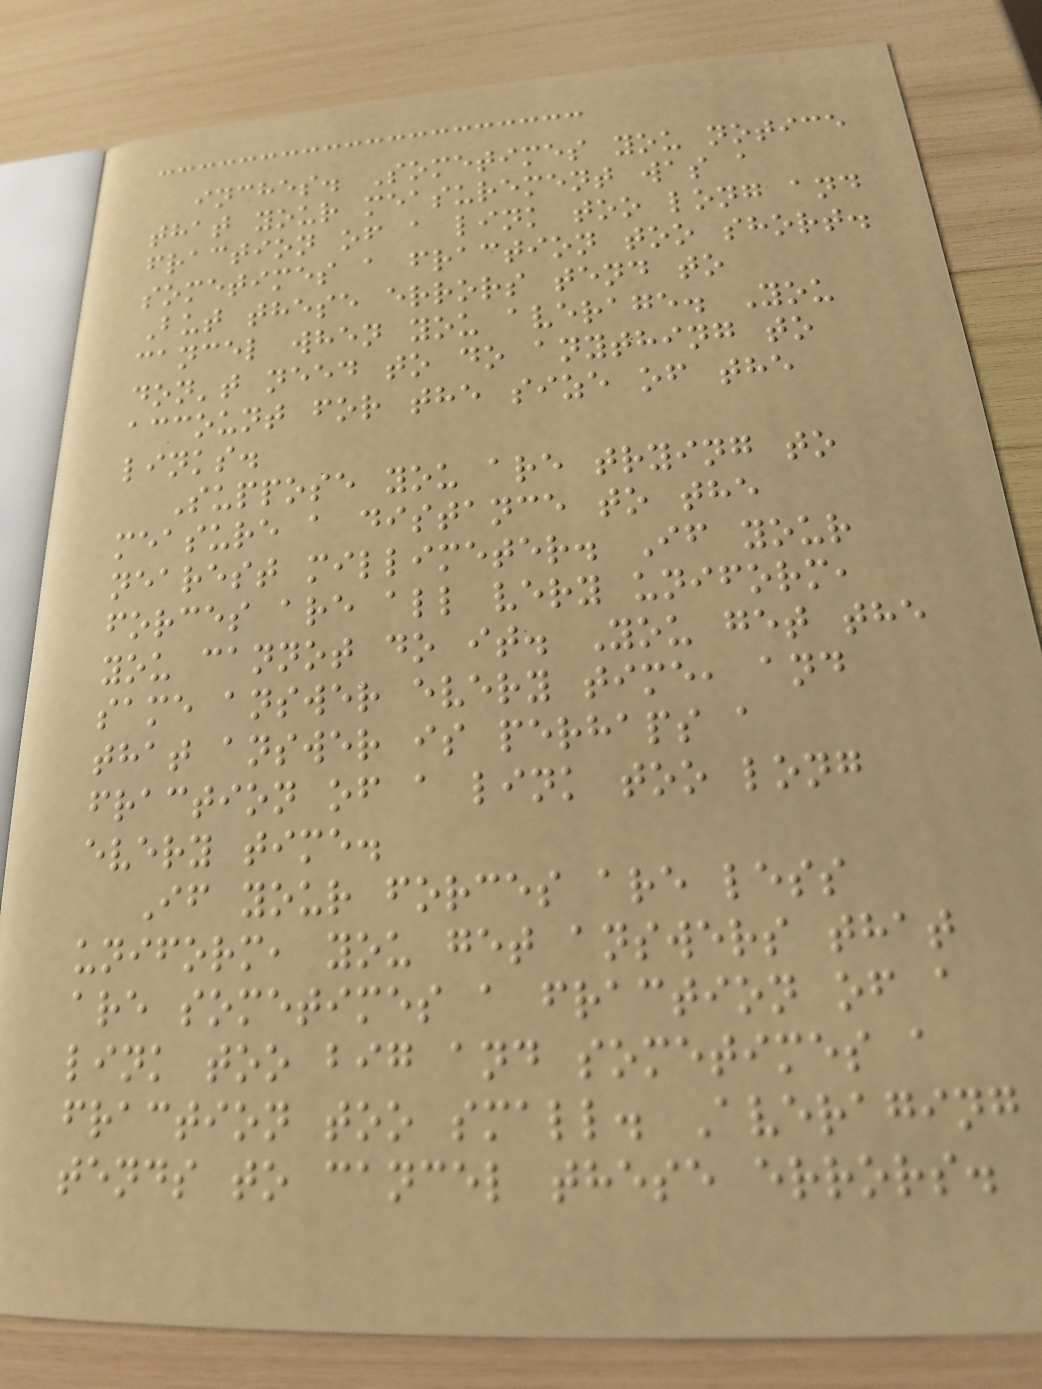inches. Sometimes you notice
that your measurement was a
fraction of a link too long and
sometimes a fraction too short.
But these errors tend to
cancel when you average. You
don't need to do anything to
account for the size of the
links.
Suppose you are trying to
measure a distance to the
nearest millimeter. If your
forces are all very uniform,
you cannot do it. You get the
same answer every time, and
that answer is perhaps a
fraction of a link too long
every time.
If your forces are less
uniform, you get answers that
are sometimes a fraction of a
link too big and sometimes a
fraction too small. Averaging
tends to cancel these errors.
